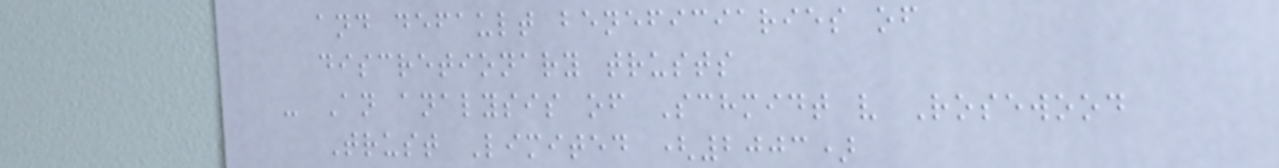and default beneficiaries of
discretionary trusts
- An analysis of Schmidt v Rosewood
Trust Limited (2003)
